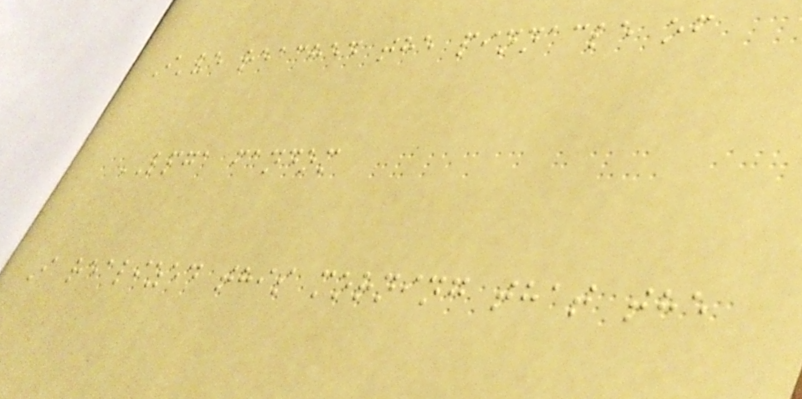I've reached the pinnacle of
LPGA fandom
I realized this morning that the
